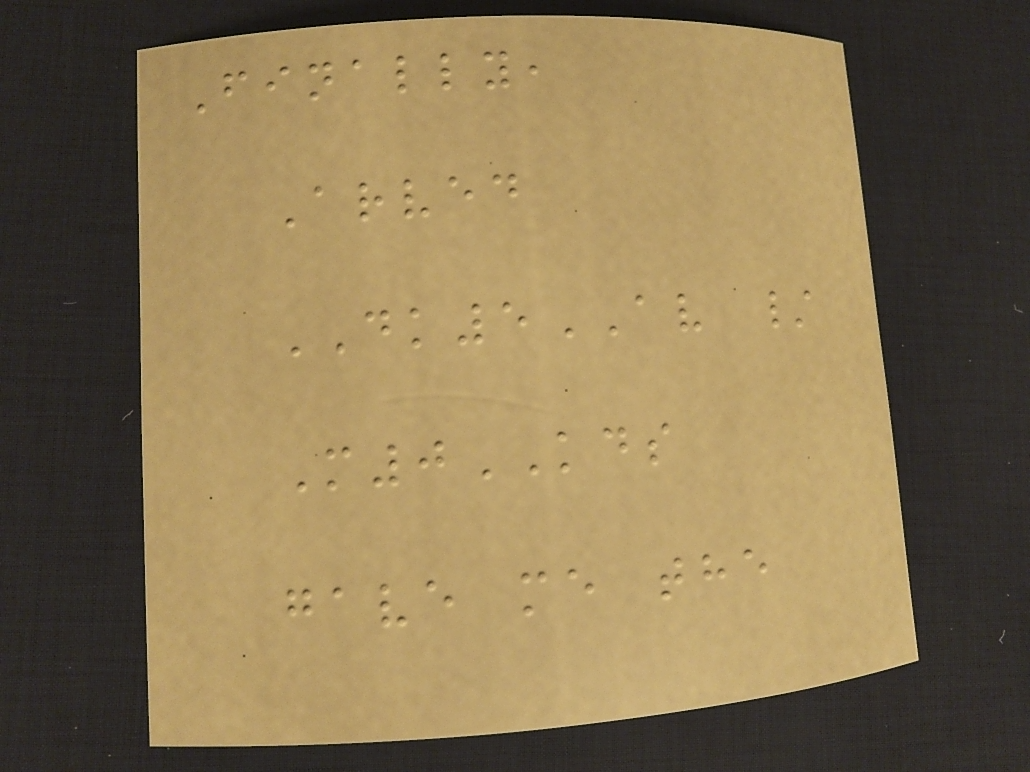Finally,
Arved
DK5AV /
M0KDS
gave me the
